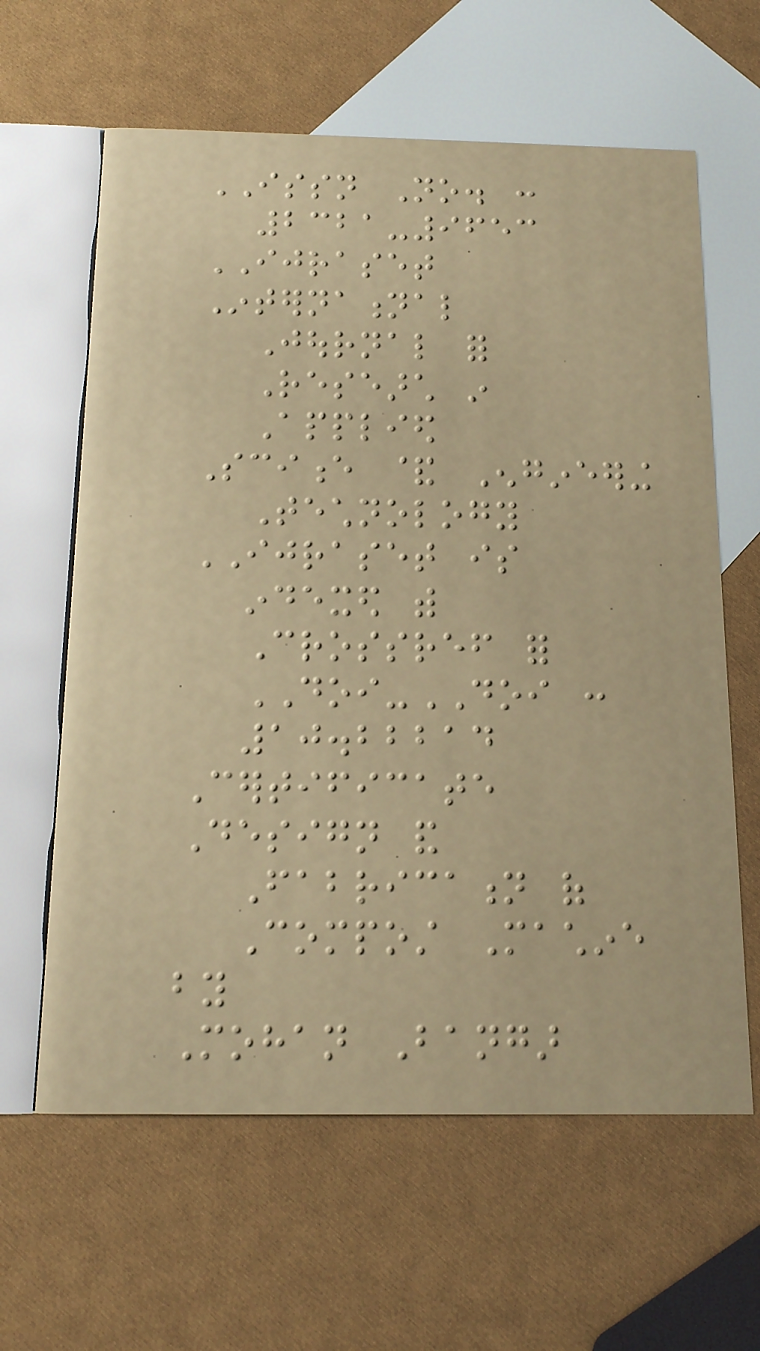ISSN No. :
2321-9653
IJRASET
International
Journal for
Research in
Applied
Science & Engineering
Technology
IJRASET is
indexed with
Crossref for
DOI-DOI :
10.22214
Certificate
Design and
Fabrication of
Compost Machine
by
Mohan Bangar
